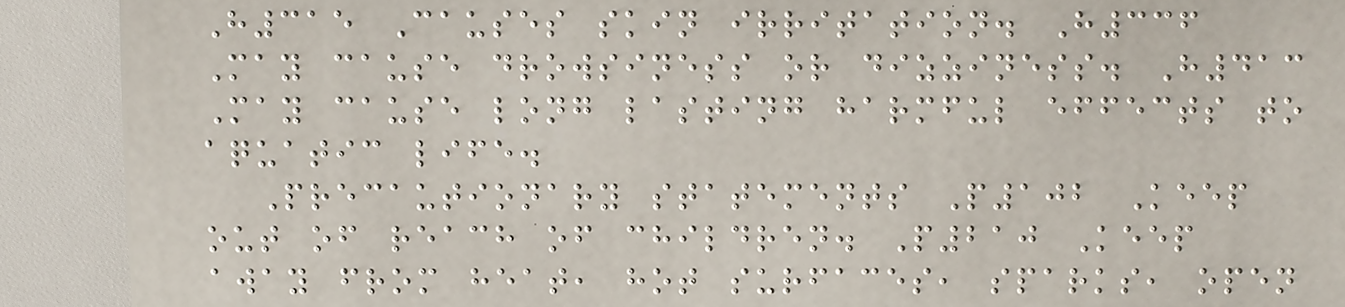H315 Causes skin irritation. H336
May cause drowsiness or dizziness. H413
May cause long lasting harmful effects to
aquatic life.
Precautionary statements P102 Keep
out of reach of children. P210 Keep
away from heat, hot surfaces, sparks, open
